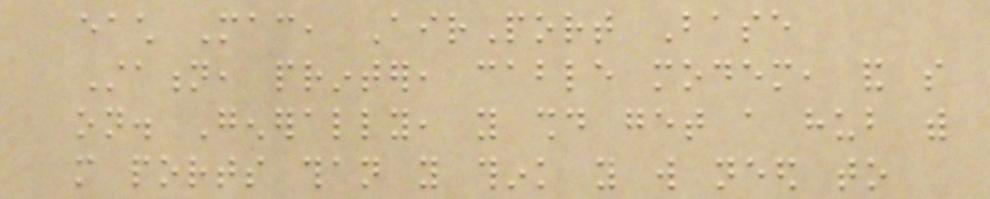each Mac, AirPort Base
Station, printer, cable modem, and so
on. Generally, you should get a hub with
more ports than you think you will need to
